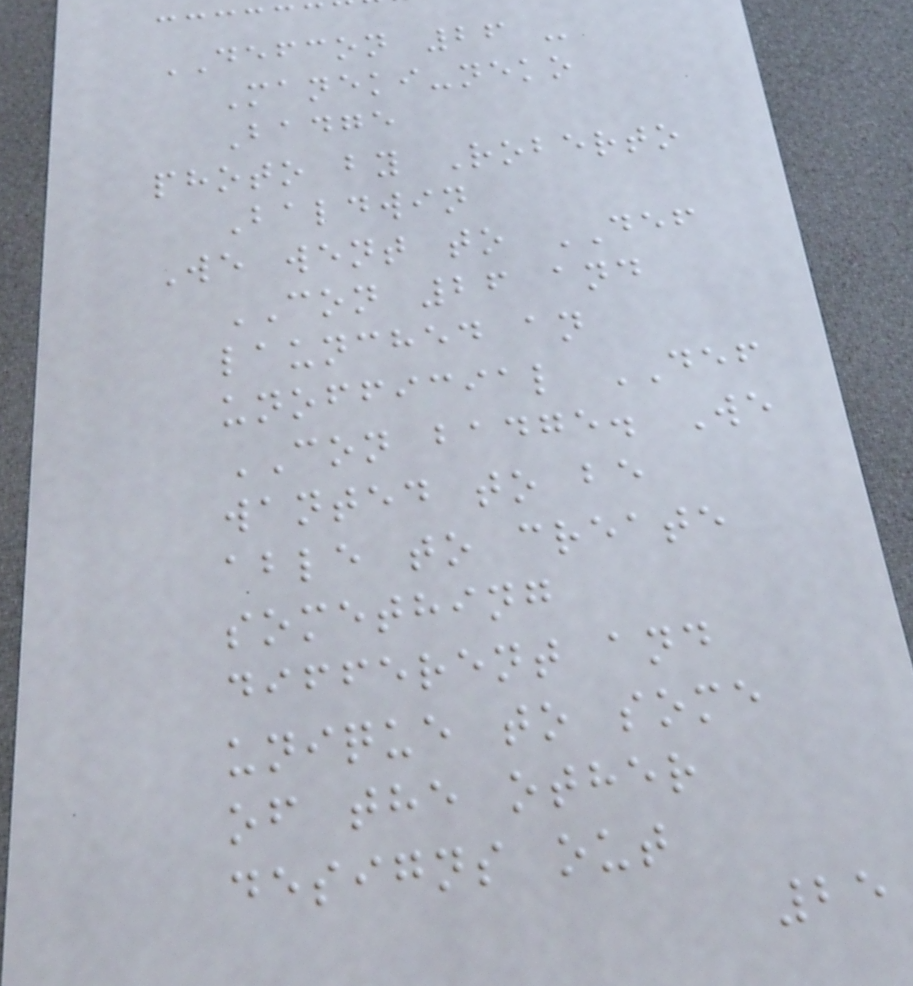DEFCON 26 -
Maneki-neko
Badge
photo by Roberto
Baldwin
We went to DEF
CON 26 and
launched an
unofficial DEF
CON badge. We
wanted to be
able to create
something
different and
unique to some
of the other
designs out
25
